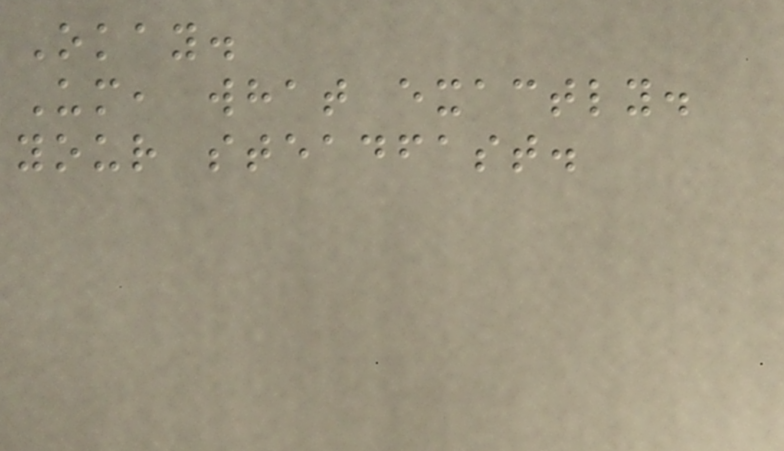Okay.
Um, what exactly.
your steadfast.
